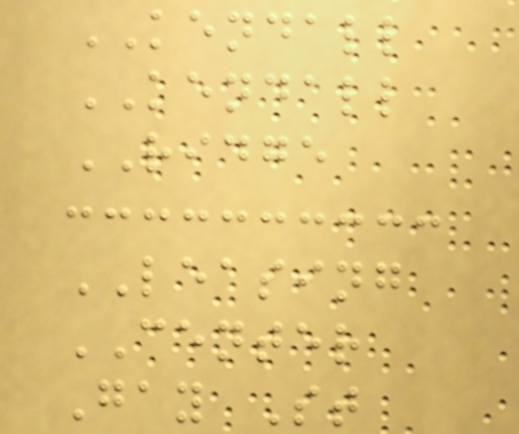KENDALL
KENDALL
RIDGE
LEASING
CENTER
Gay St
